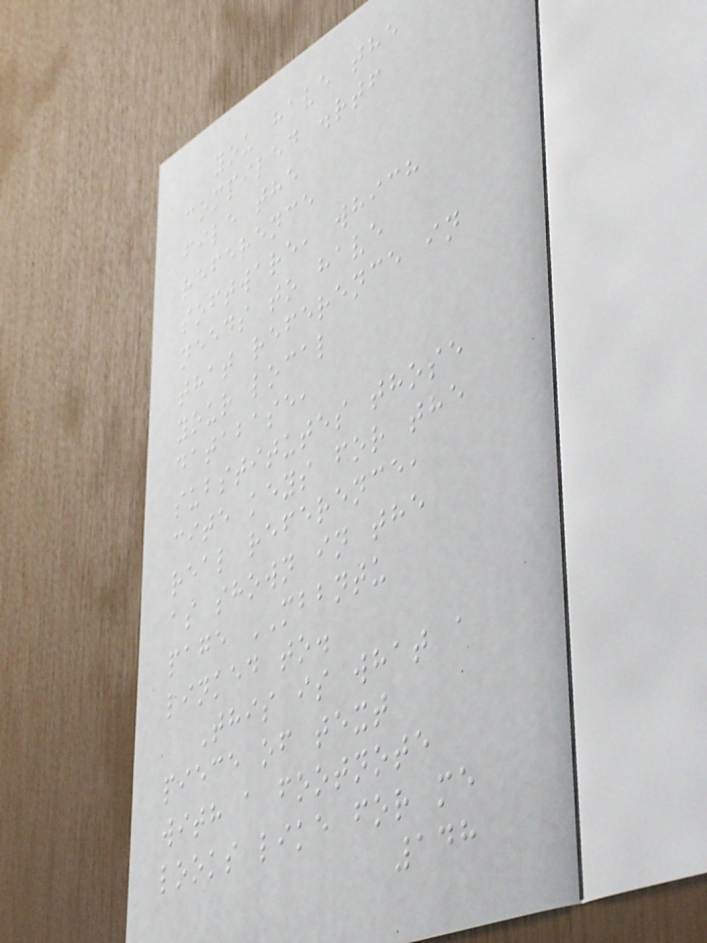you have the
compiled .rtf
file the
reference
software, which
needs to have
that reference in
your local
database,
substitutes those
cite keys for the
real reference,
as shown in the
page MBBNTU
linked to.
This is what a
piece of text
with a footnote
looks like for me
148
